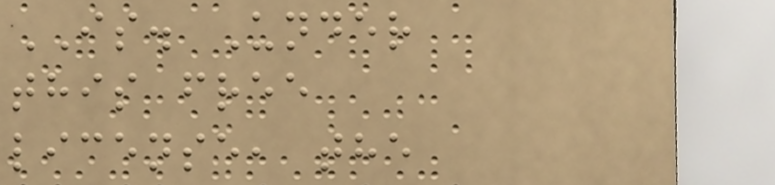IS. Under
this free
license, the
